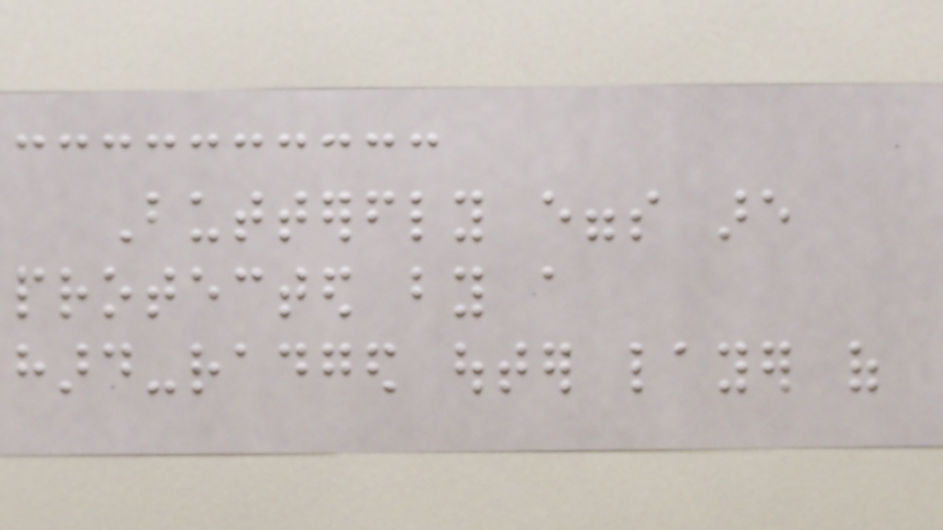Butterfly eggs are
protected by a
hard-radged outer layer of
